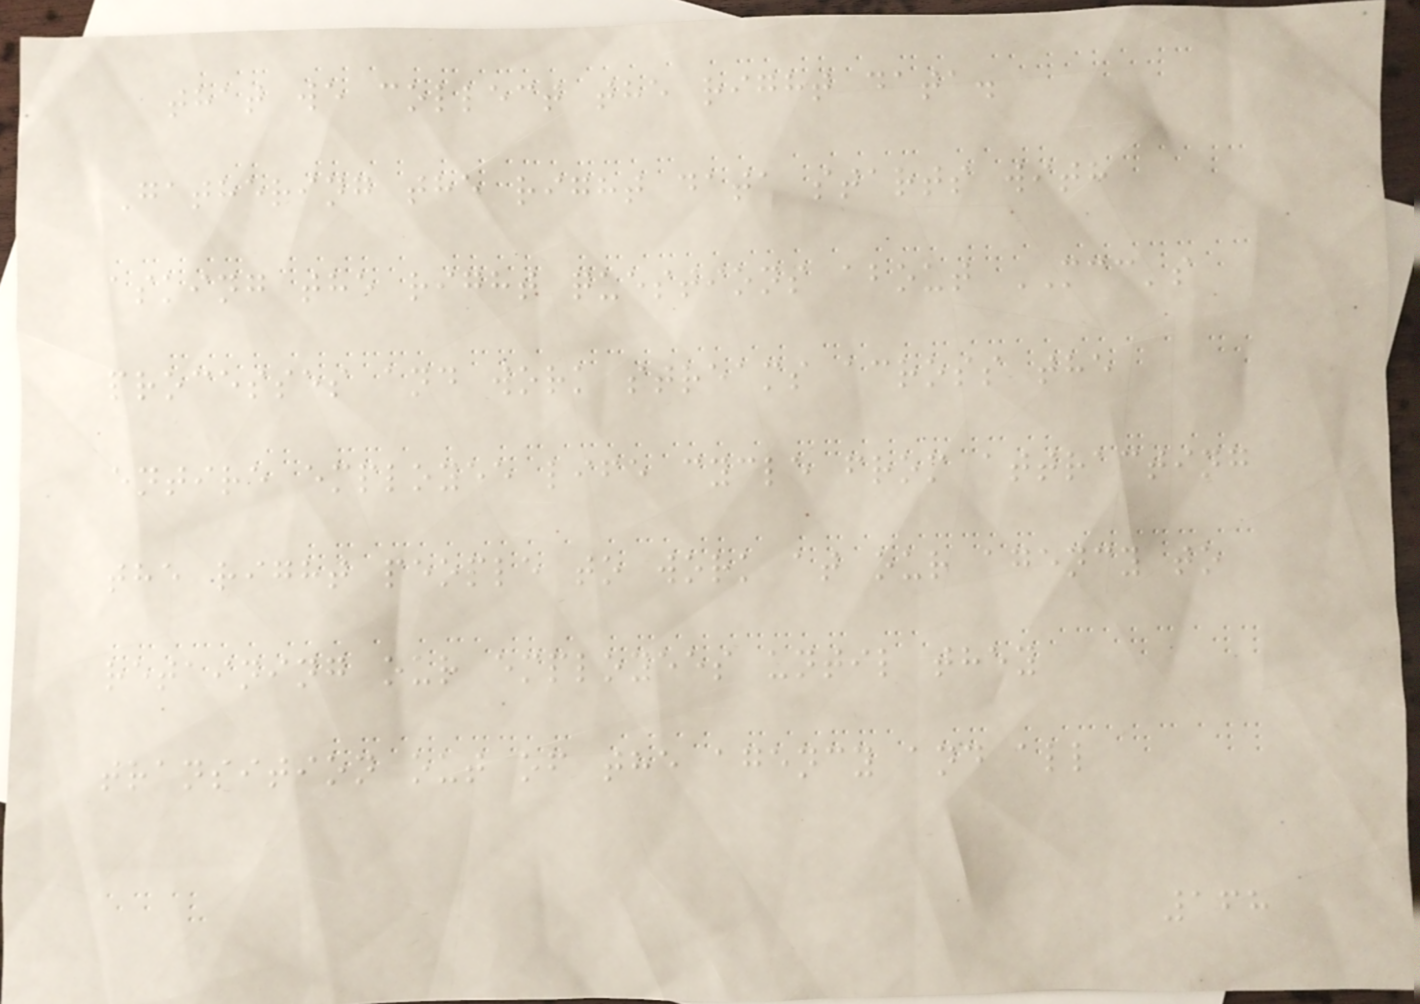that we collect the right data.
Gathering the right data starts with
asking the right questions about MCC's
processes and work streams across the
entire employee life cycle from attracting
the right people to work at our agency to
retaining our employees until they
transition out of the agency and all
168
